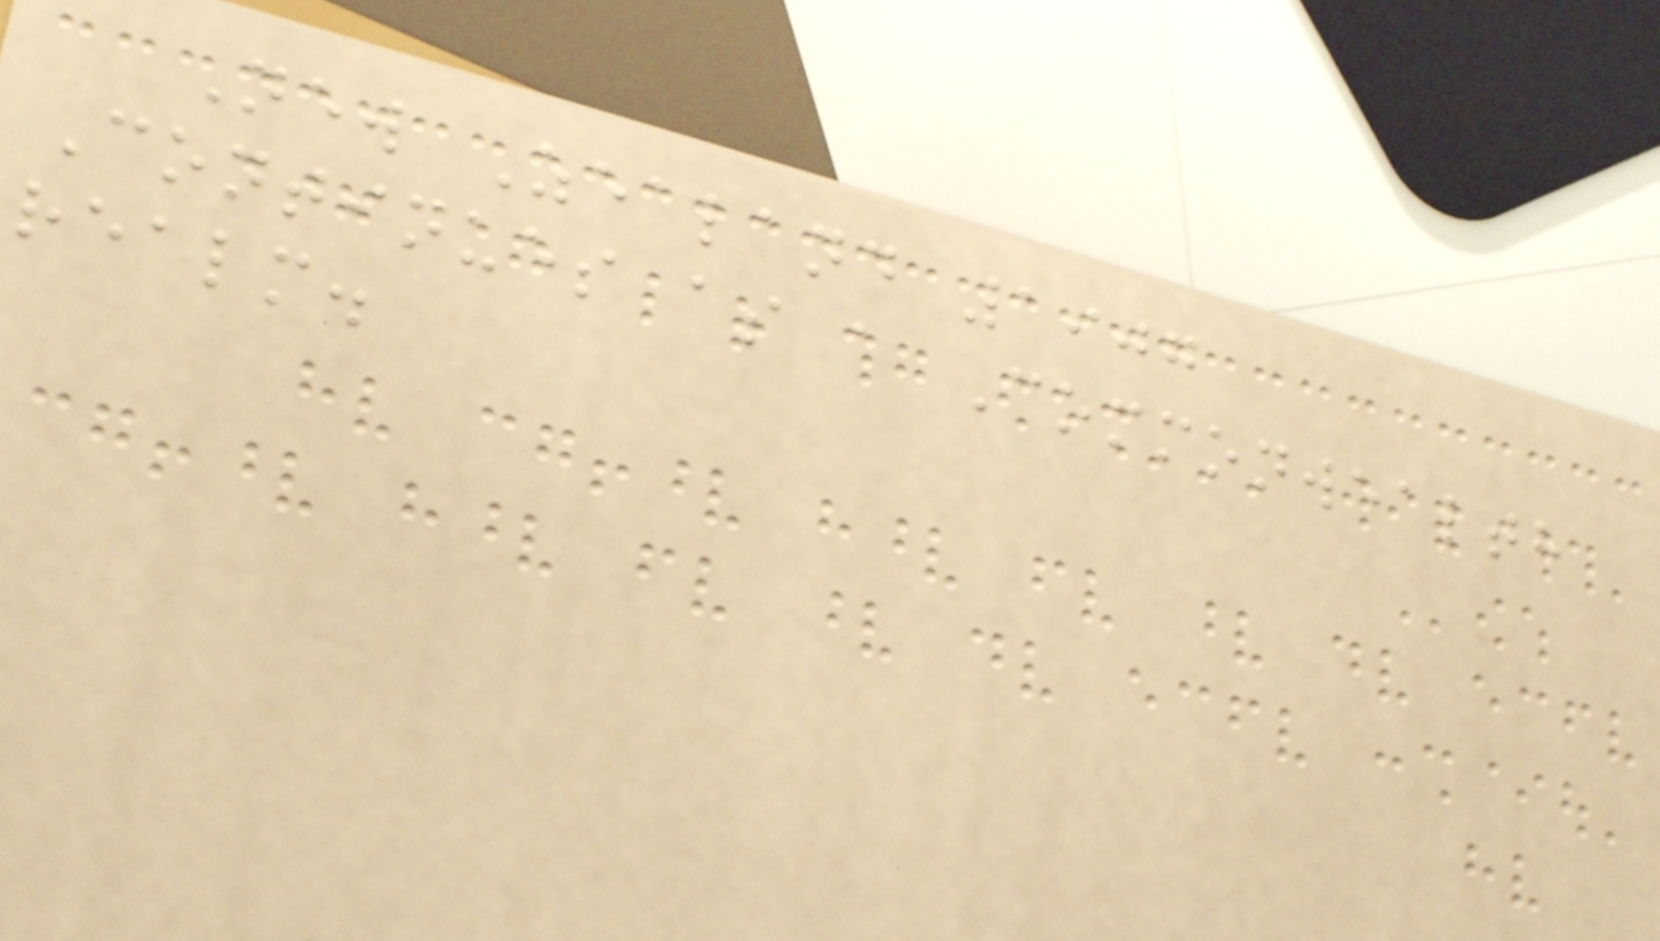New Zealand 1907
Continues as a Commonwealth
realm.
